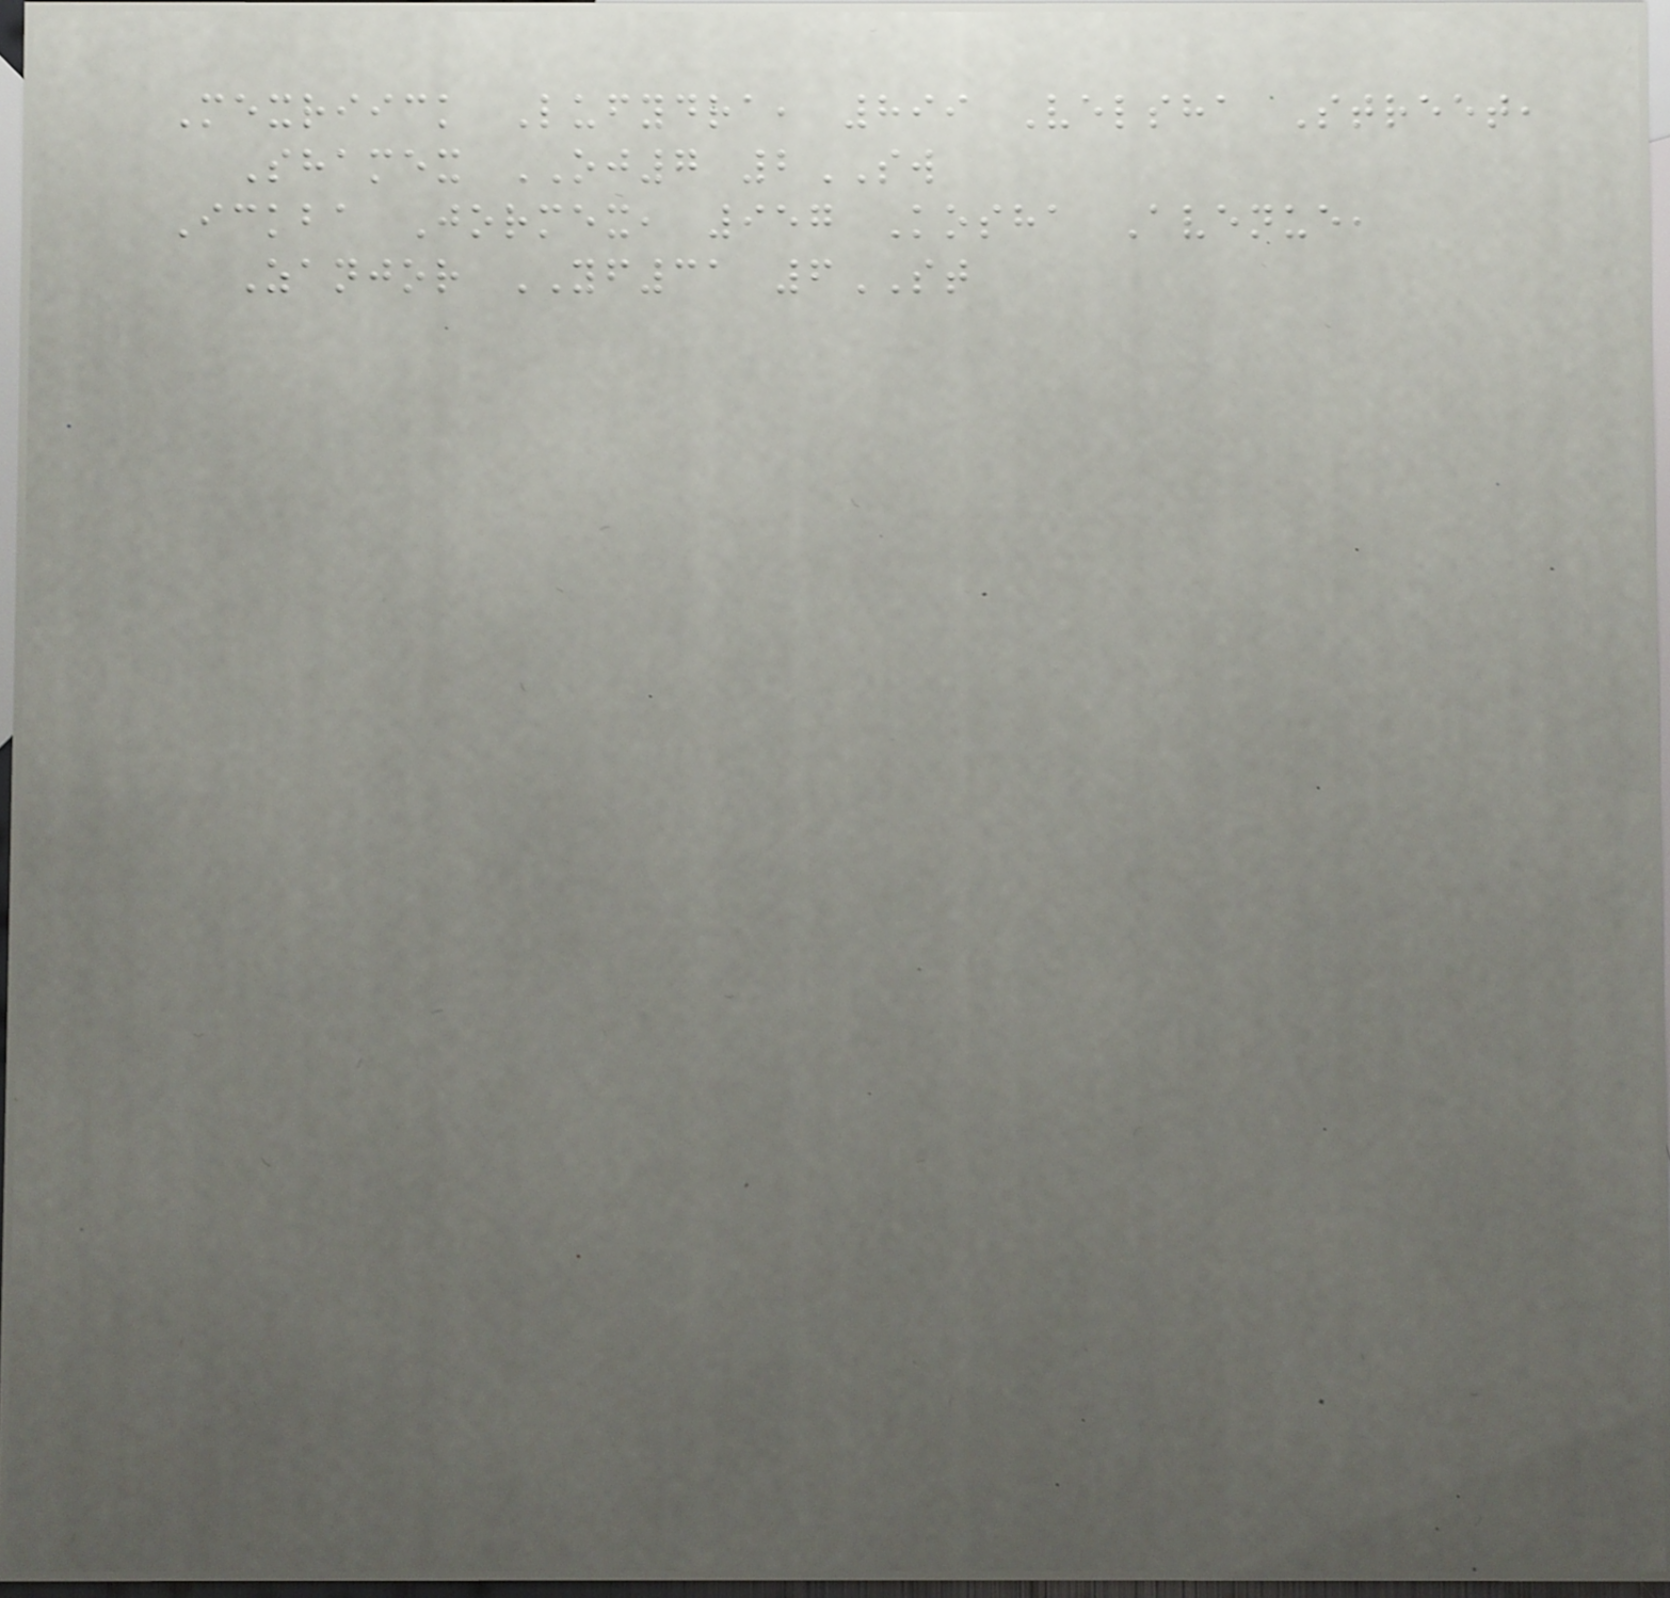Mexriick Lufydra, 899 Velsha Street,
Shamex OJ7 2SW
Ickba Jormex, 957 Kosha Avenue,
Zanjor YF31 6ST
